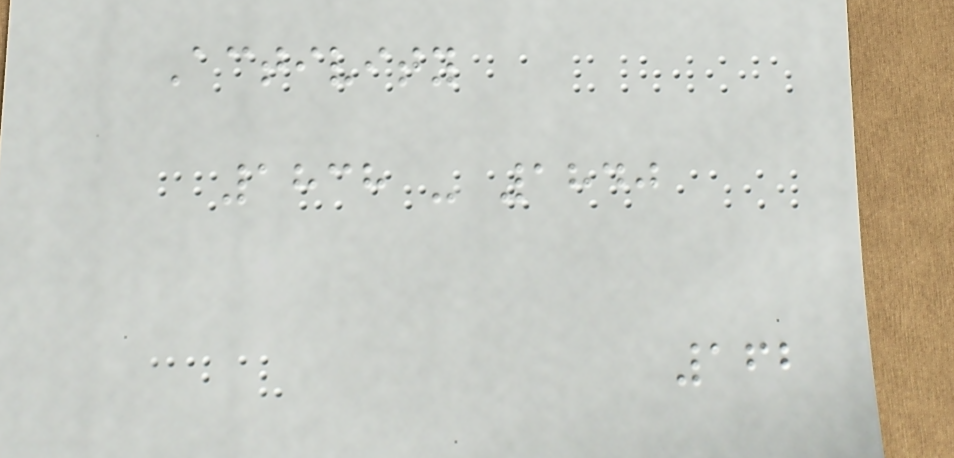Activity
1838 - 1840
162
